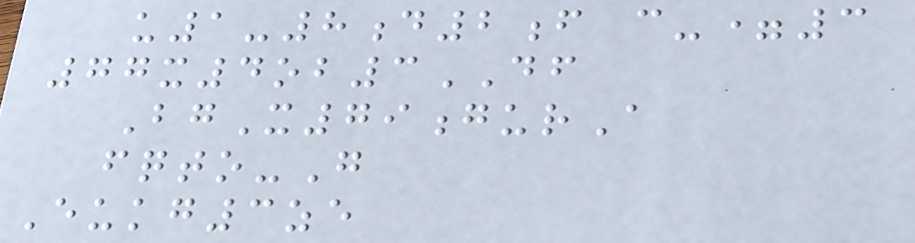u1-8d2f c-=3
77x4ob3DF
BgX79gurA
fqto-G
Eukg3ze
